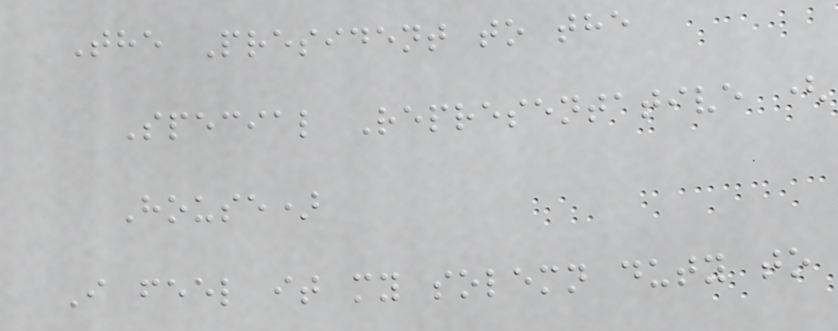The President to the
Special Representative (
House)
I feel it my solemn duty to
